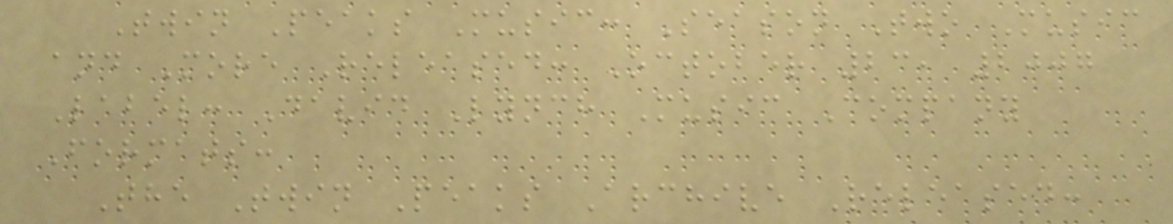Twin Peaks Music: Season Two Music
and More Released: October 23, 2007
Label: David Lynch Music Company
Formats:
The Twin Peaks Archive Released:
